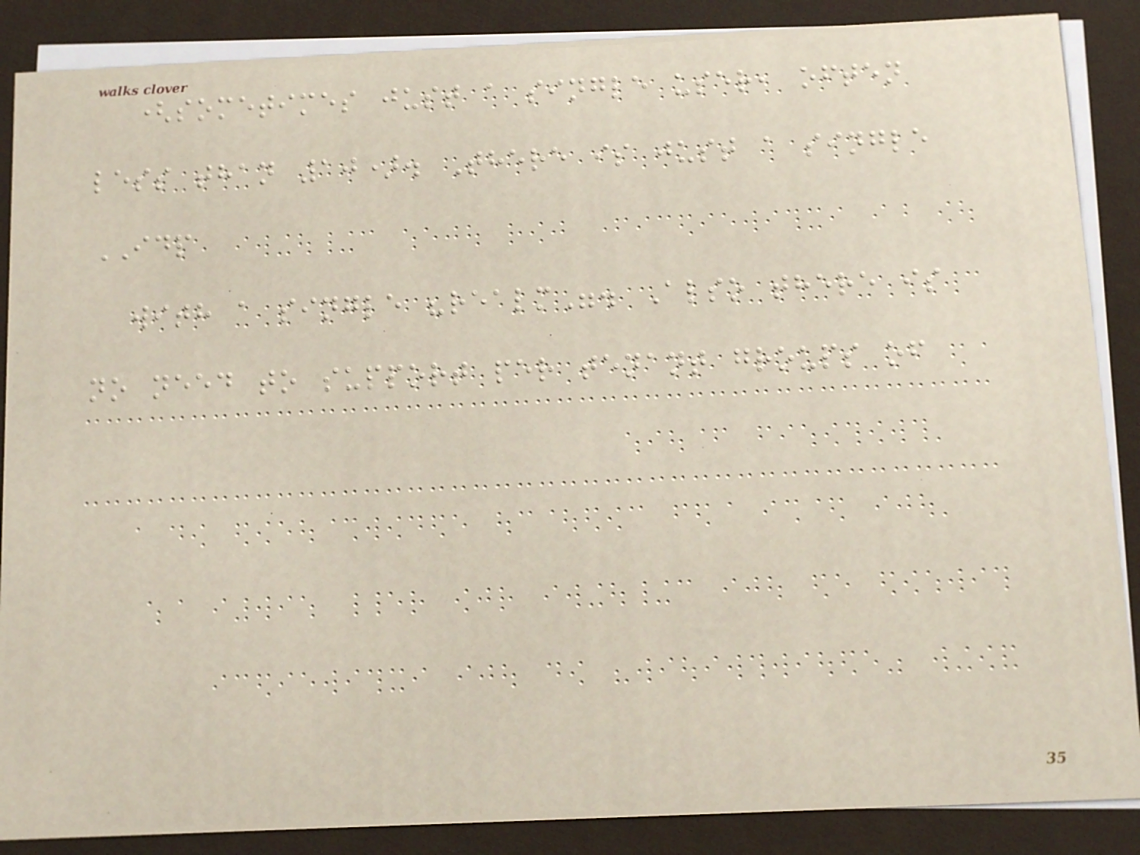(sometimes just a single user, often
less than 10). There is just a single
IDP
with a single "realm". Also there is
no need to support per tenant groups of
